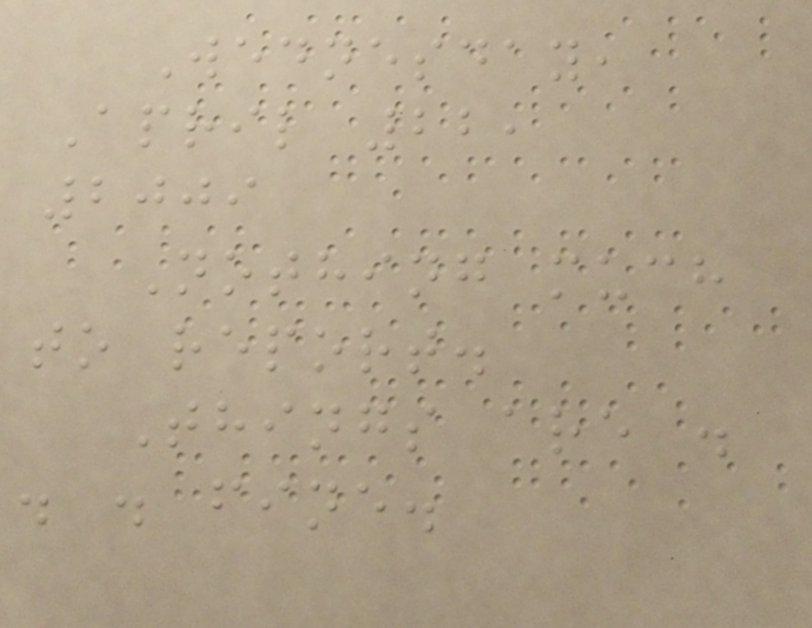Wednesday,
April 22,
2009
Nothing much
to report.
Things are .
. . fine.
